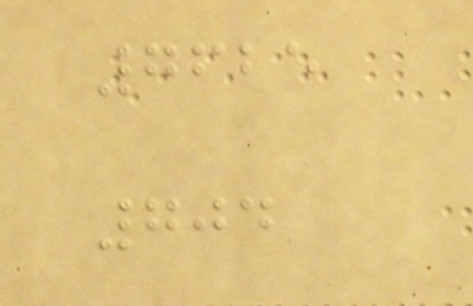7625
704
